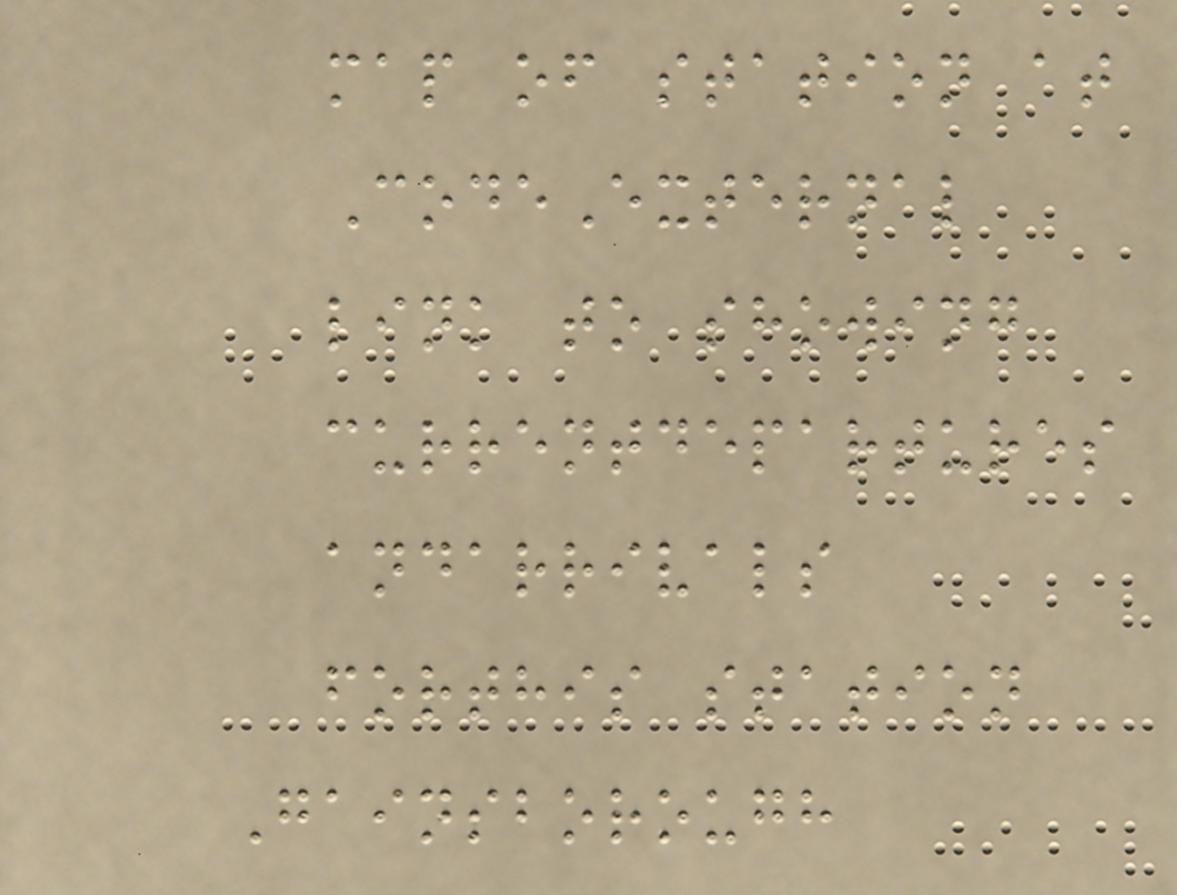map of station at
CodeExternal
link to showing
currentdepartures
andarrivals
forthis station
Gainsborough
